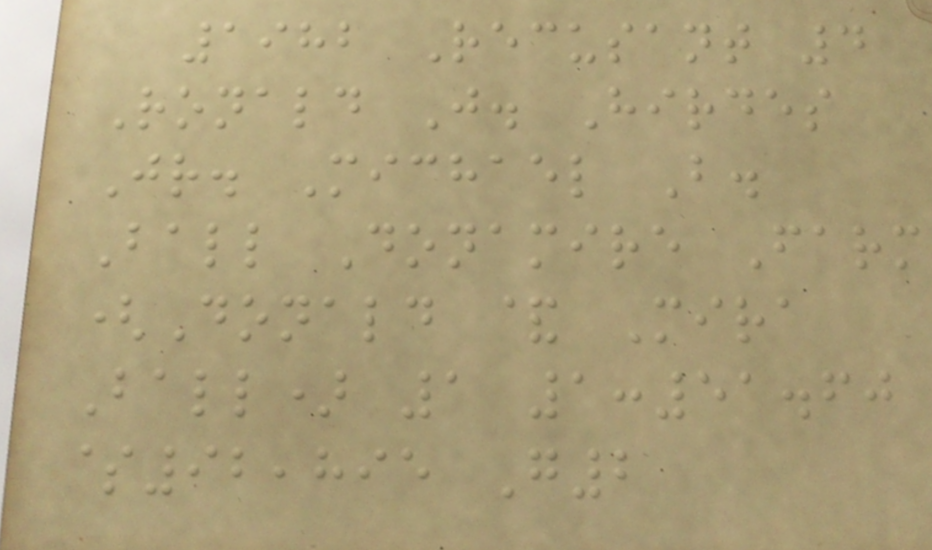1982 Recusant 4
Ronald J. Hirdes
Jr. Michael B.
Ball Donamire Farm
(Donald & Mira
Ball) 1 1:51.60
$92,895 G2
